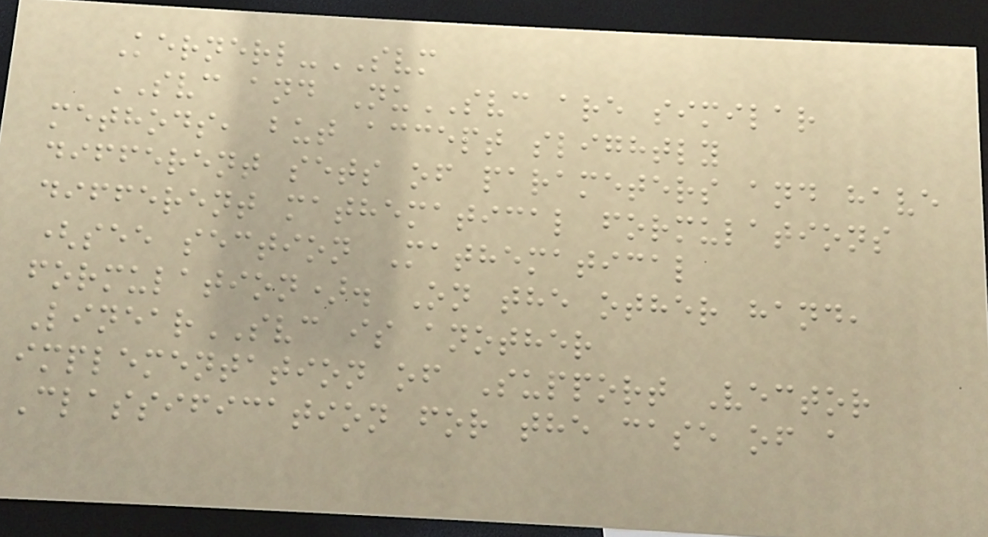Kernerl-SVM
SVC and NuSVC are similar
methods, but accept slightly
different sets of parameters and have
different mathematical formulations
(see section Mathematical
formulation). On the other hand,
LinearSVC is another
implementation of Support Vector
Classification for the case of a
